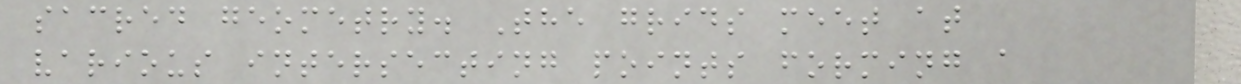sacred geometry. The grids meet at
various intersecting points forming a
